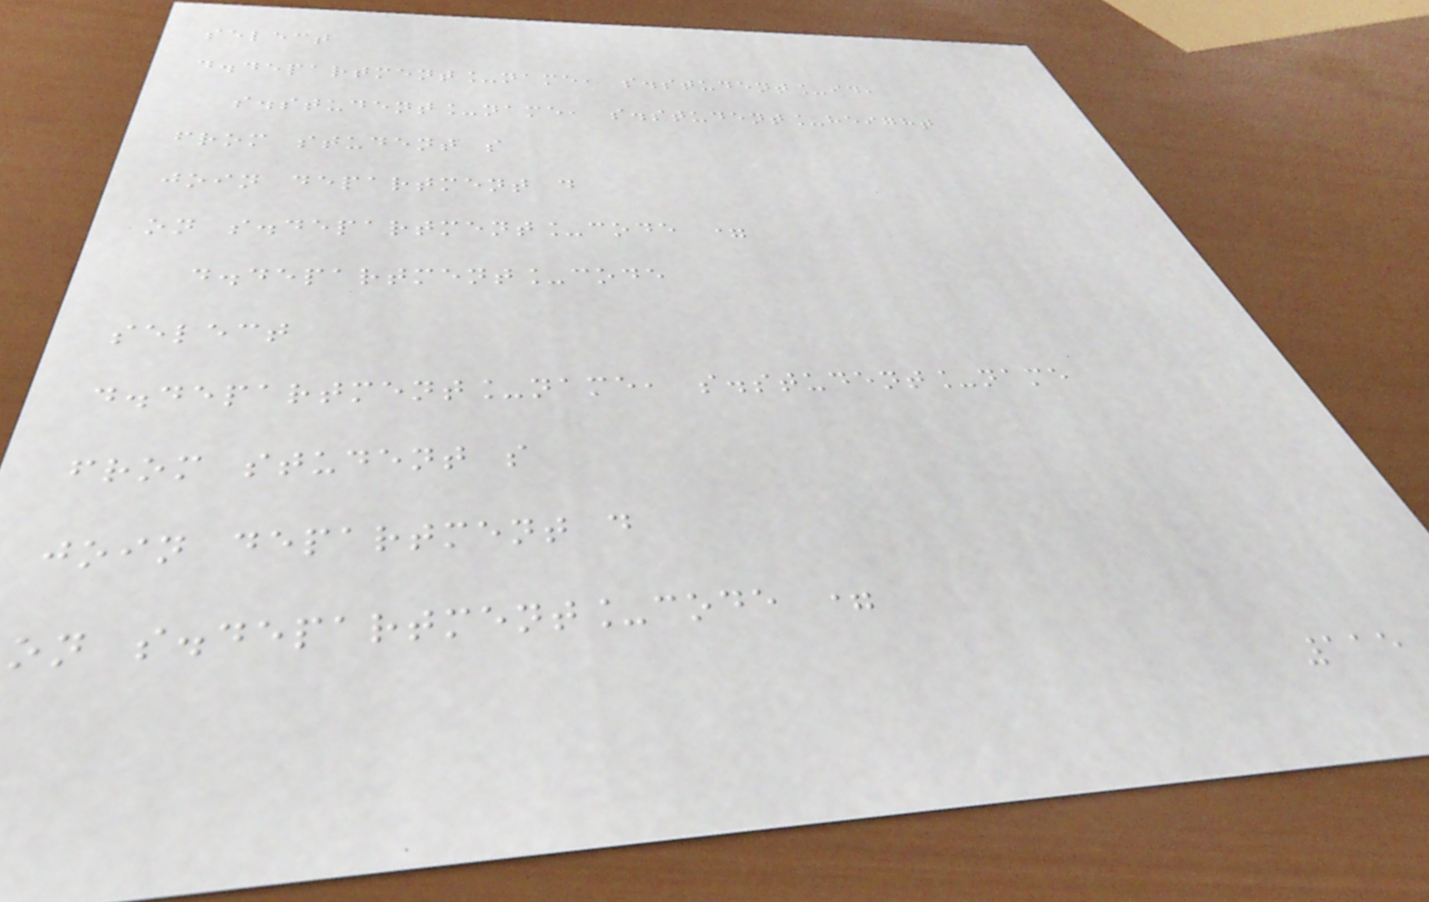select
d.department_name, s.student_id,
s.student_name, s.student_height
from student s
join department d
on s.department_code =
d.department_code
select
d.department_name, s.student_name
from student s
join department d
on s.department_code =
115
